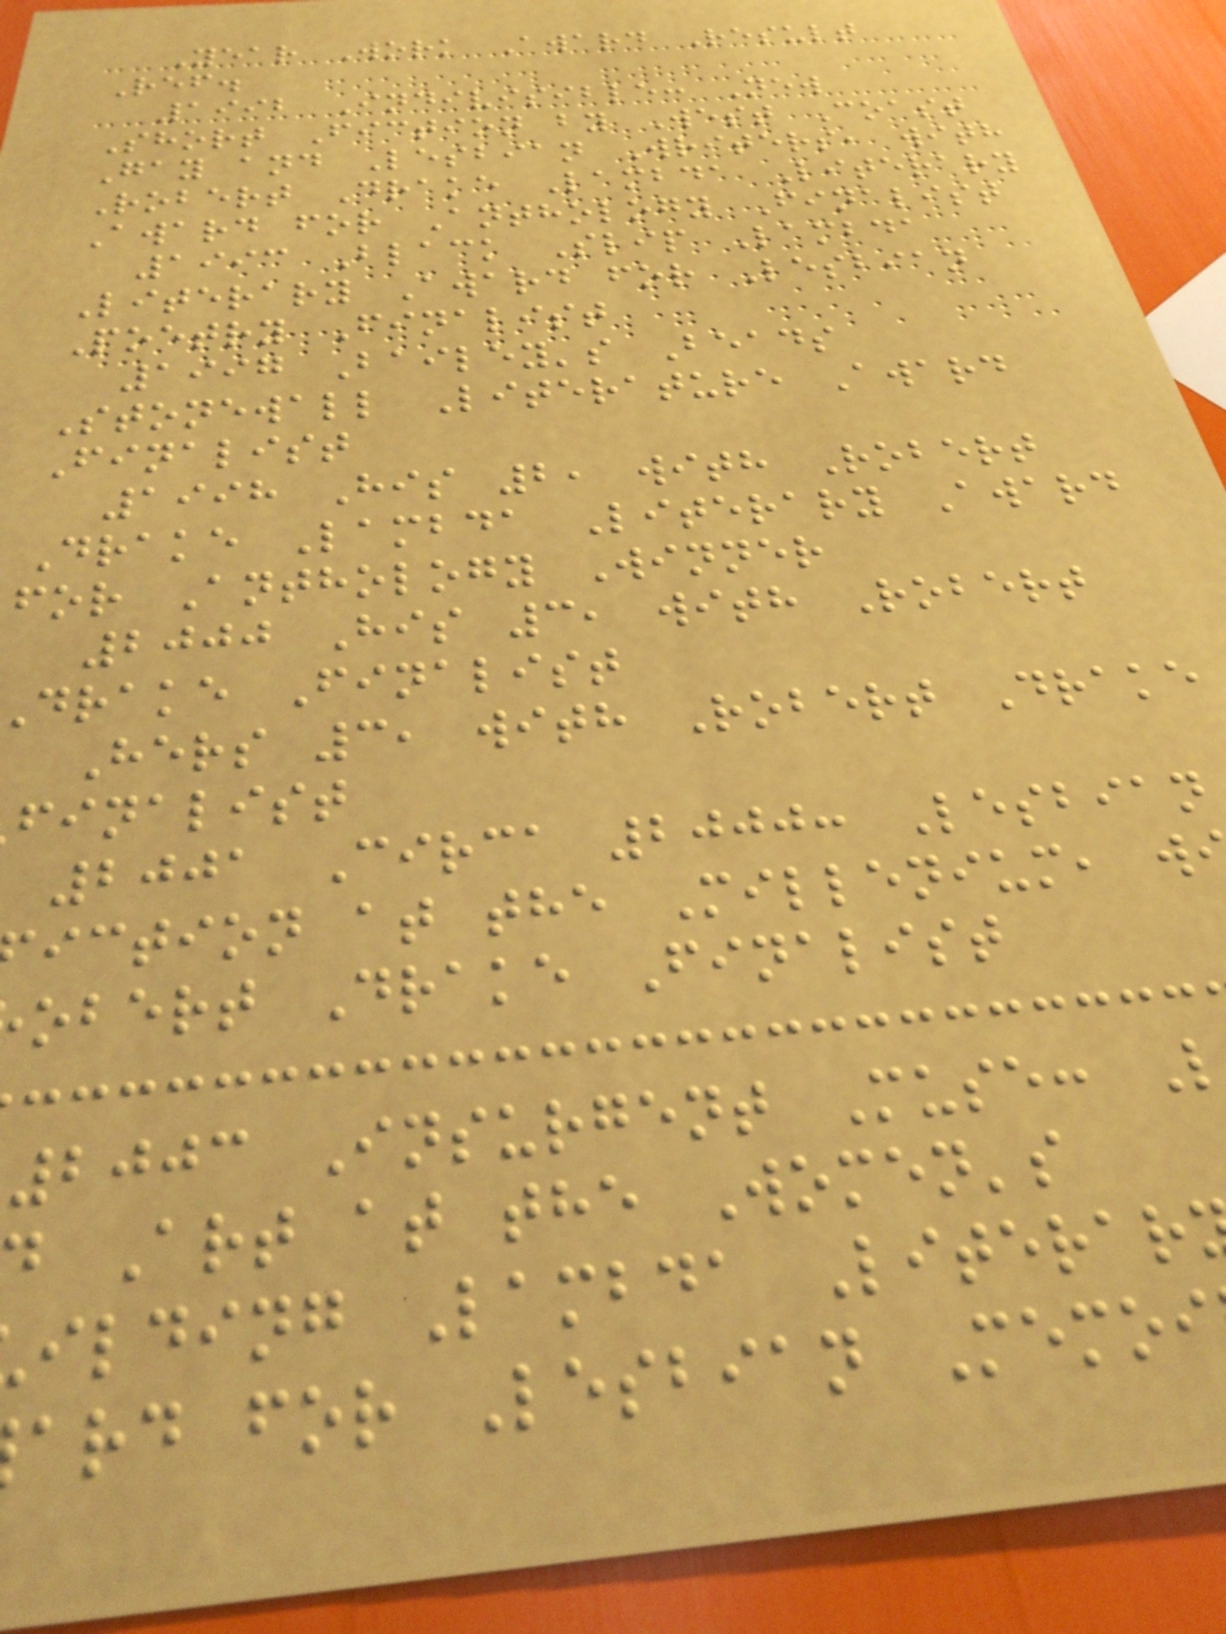Year Work Award Result
Ref.
1992 Indivisible: New
Short Fiction by West Coast
Gay and Lesbian Writers, with
Robert Drake Lambda Literary
Award for Anthology Finalist
1993 Black Slip Lambda
Literary Award for Lesbian
Poetry Finalist
1997 Bailey's Beads
Stonewall Literature Award
Finalist
1998 His 2, with Robert
Drake Lambda Literary Award
for Anthology Winner
2000 His 3, with Robert
drake Finalist
Hers 3, with Robert Drake
finalist
2001 Circa 2000: Lesbian
iction at the Millenium, w
obert Drake Finalist
2003 Insurgent Muse:
Art at the Women's
ilding Lambda Literar
ard for Lesbian Memoi
